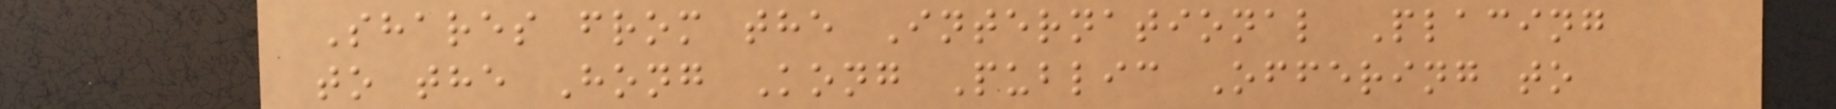Shares from the International Placing
to the Hong Kong Public Offering to
